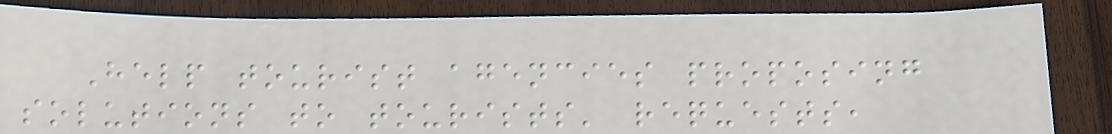Help tourist agencies proposing
solutions to tourists' requests,
